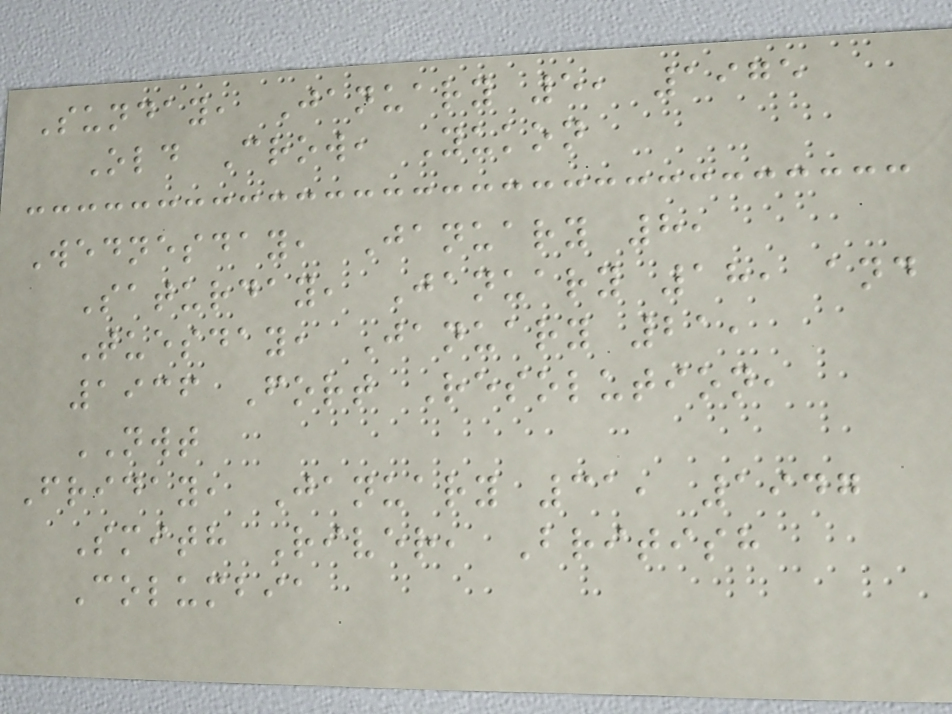Sunday, January 5, 1975
Old Crow, Yukon
Wednesday, January 8,
Saturday, January 18, and
Tuesday, January 21,
1936 Fort Resolution,
NWT
Friday, January 31, 1947
Smith River, British
Columbia
